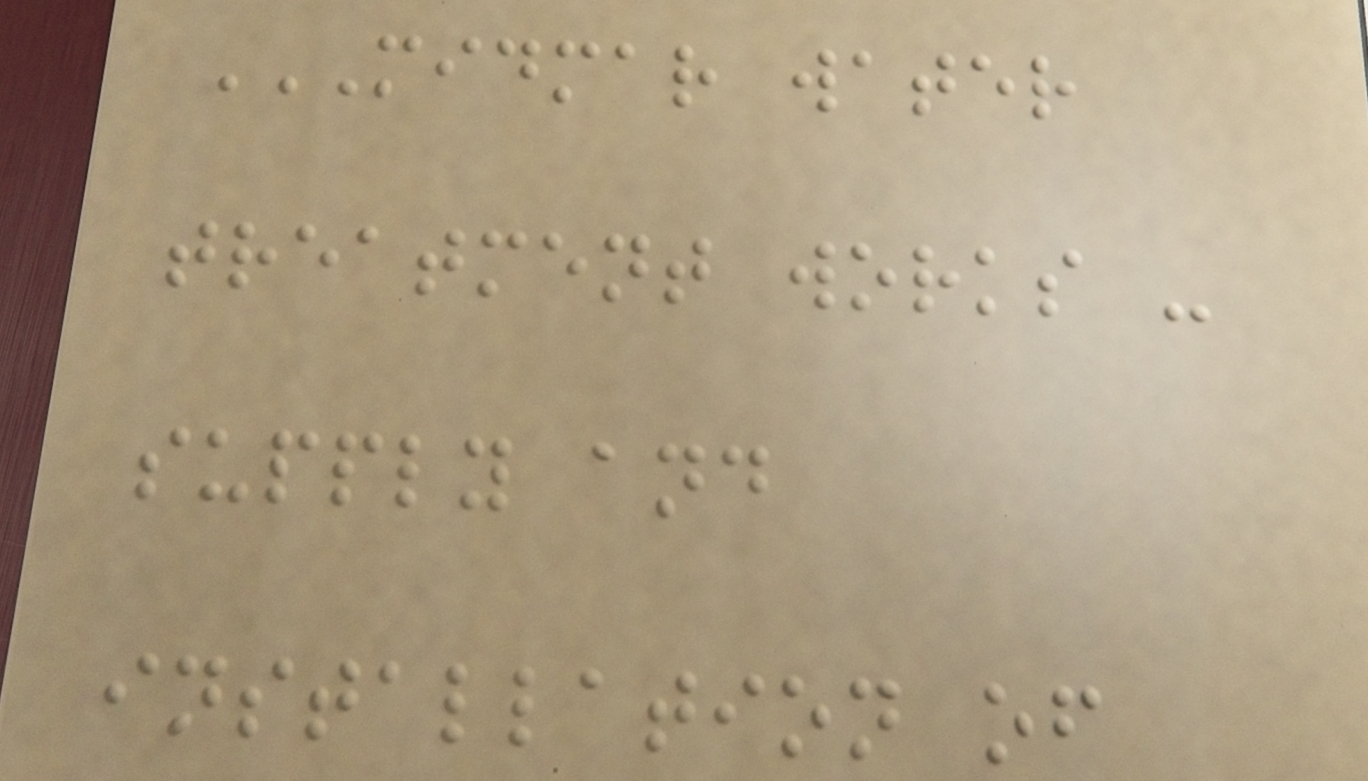MIDMAR WATER
TREATMENT WORKS -
SUPPLY AND
INSTALLATION OF
